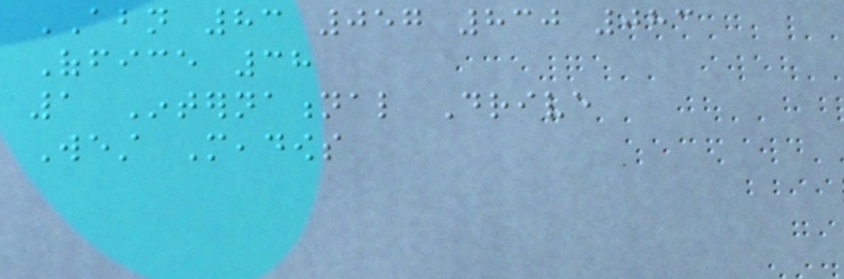ABN 83 057 830 083
Office 38
1 International Drive
West Meadows
